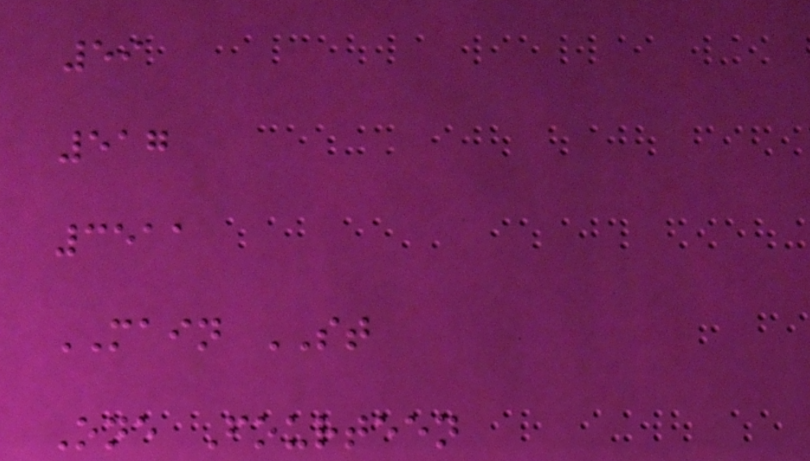59
517
3511
MAIN ST
One Fourteen
